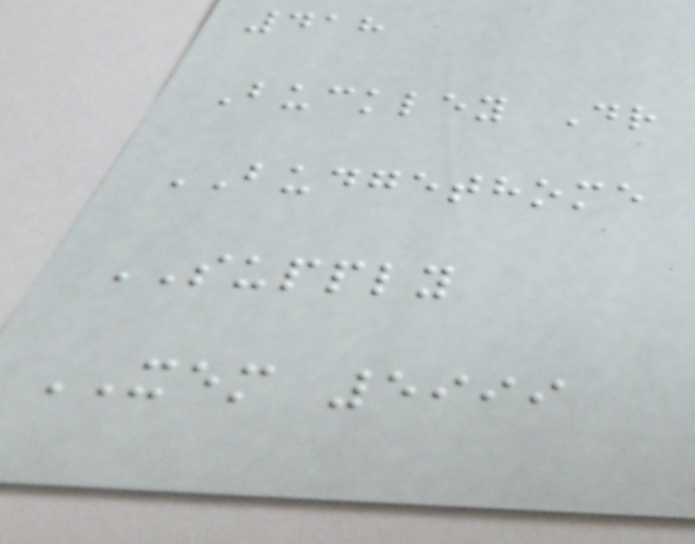418
Buckley Dr
BUDGETHOME
SUPPLY
XEM 5999
